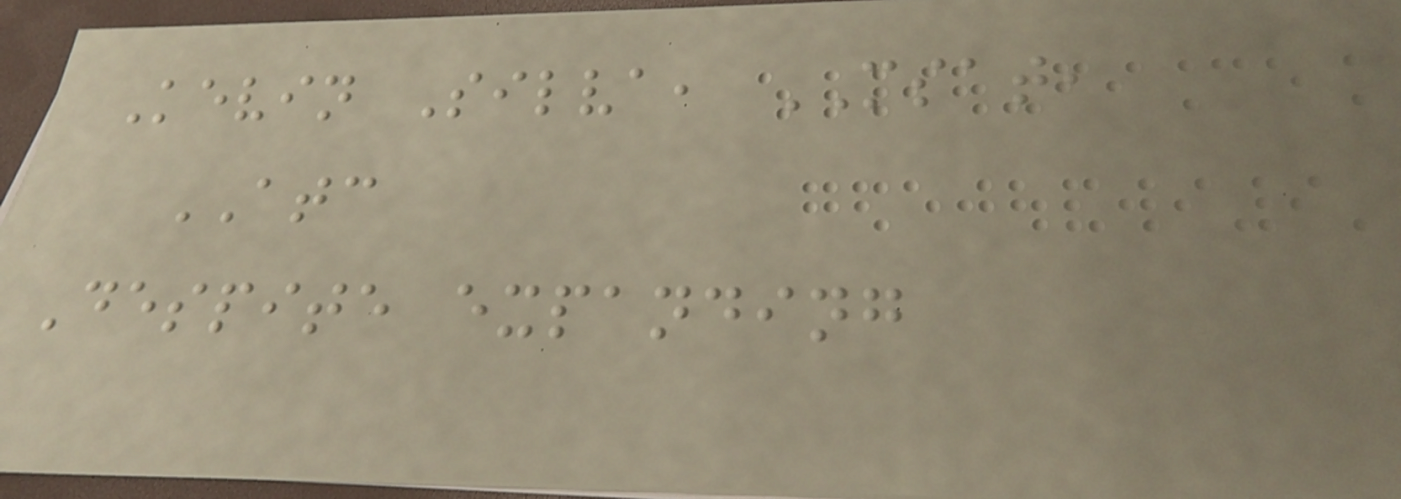Kevin Silva, MSAT,
ATC
Despite expanding
